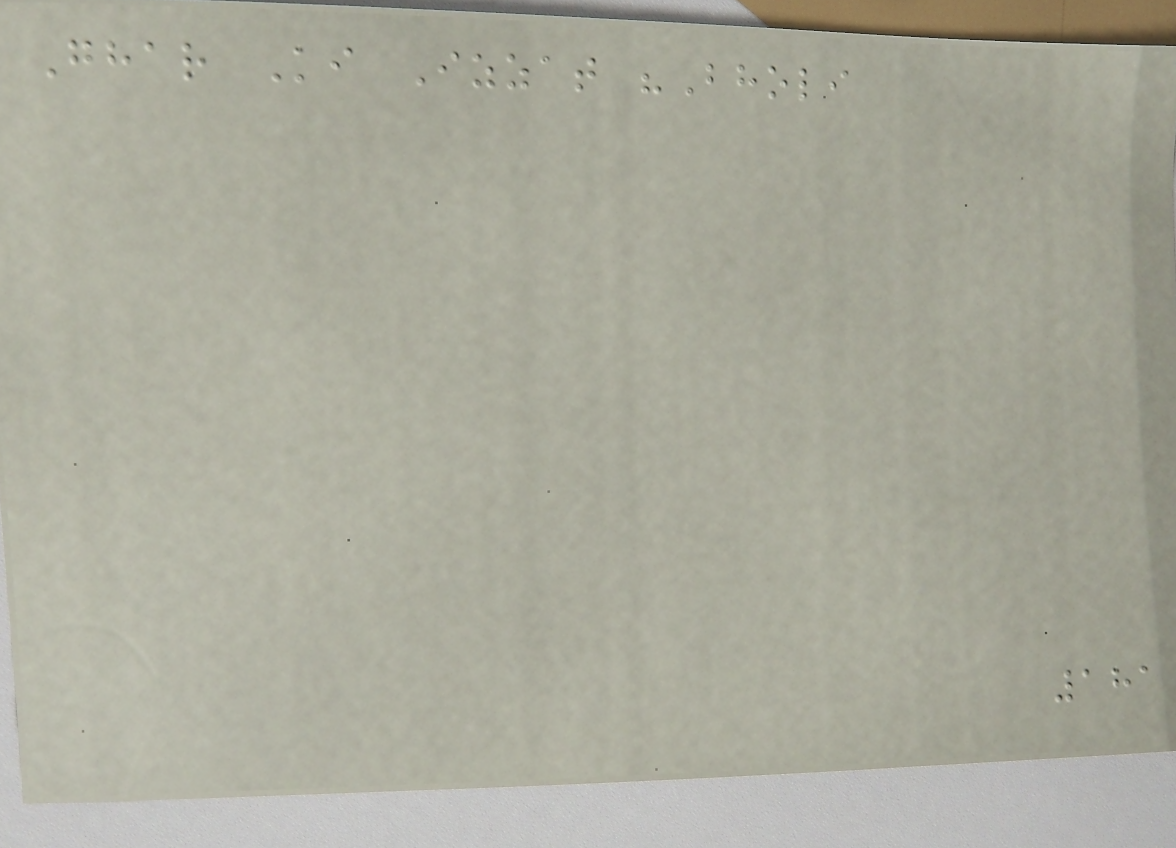Ghar Ki Izzat "Bholi
181
